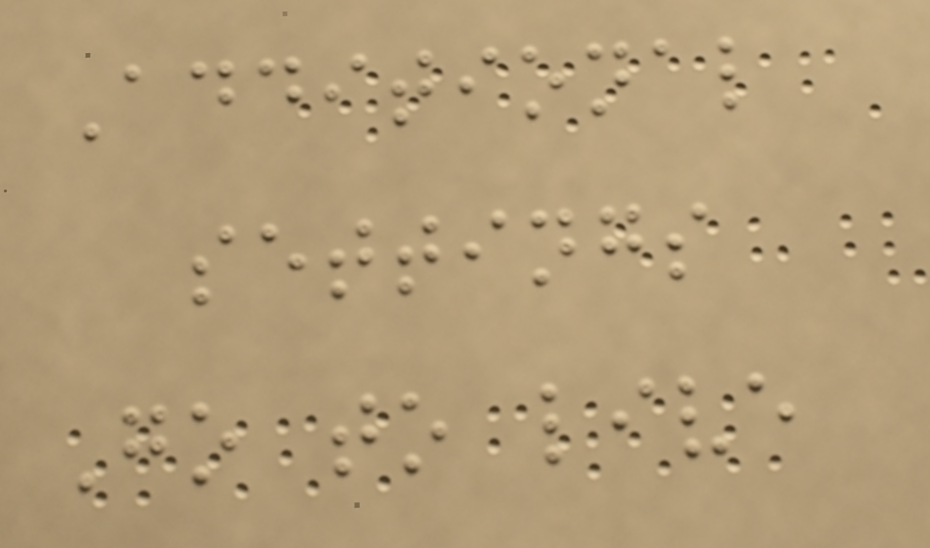Additional
settings
Go to live
